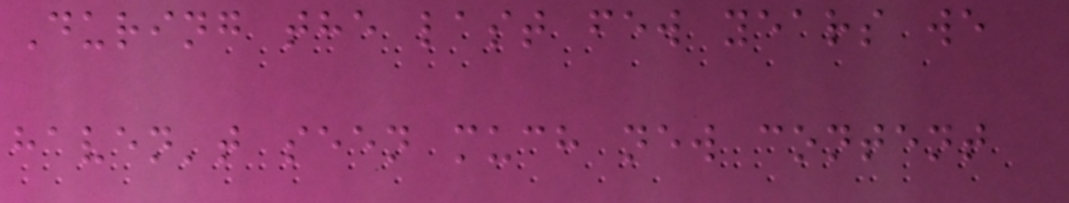During the last few years we
haven't seen much new content
